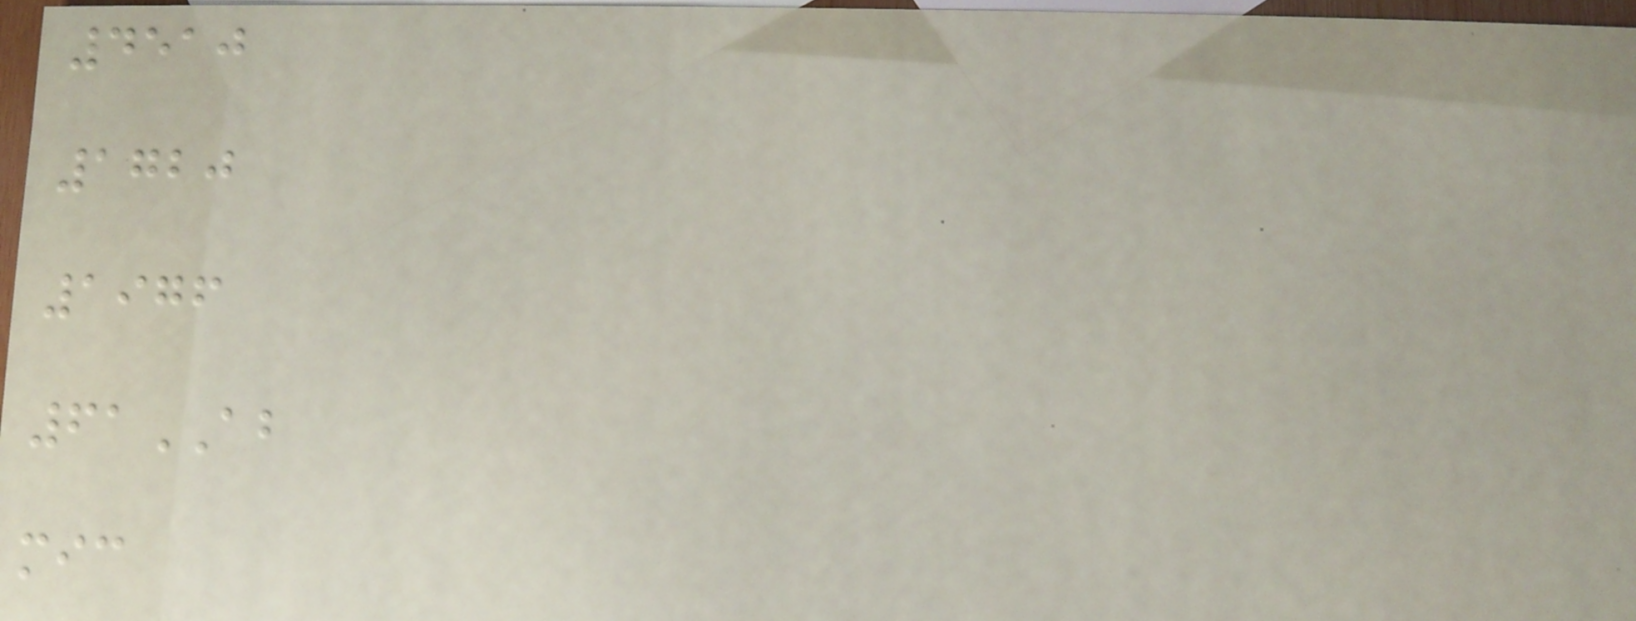4510
1720
1976
61AB
mic
